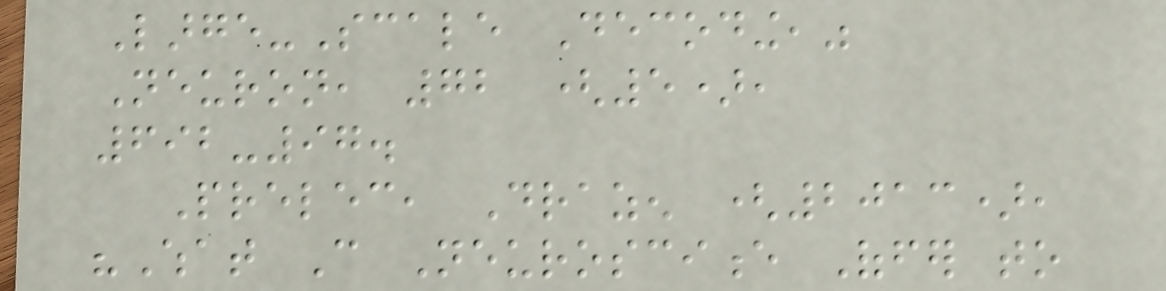Large-Scale Decoding,"
Neuron, 72 (5),
692-97.
Prelec, Drazen (2013),
"What Can Neuroscience Offer to
